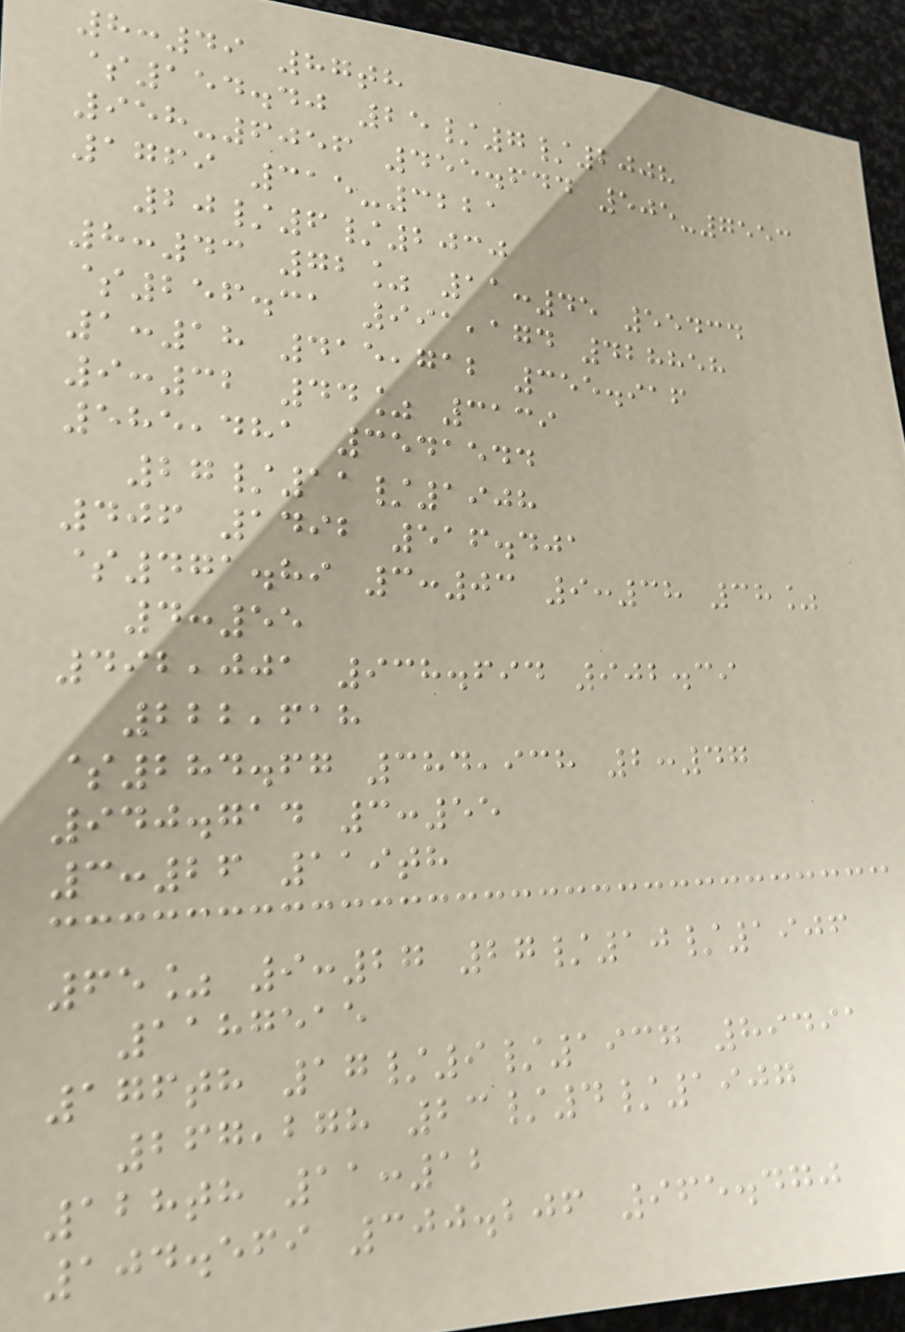8:49 87th
$154.40 25/7/2008
958-6056 455.644 505-7553
1769 315-3221
20/6/2030
8:43 72% 11:45 55434
$256.31 991,174 428858
1:18 415,712 355.916
9:32 44% 3139
585,481 3541544
27/11/1908
406 1492 516.401
$471.89 3:03 9:38 38%
4:55
492,001 938.694 902.39
222,618
$284.67 384,938 2:47
940.714 3:55
3:26 119th
65% 9:27 27/10/1906
1187515
176th 17/9/1937 89491
267,278 23/4/1907
128th 11:12
104.569 300.206 965.470
